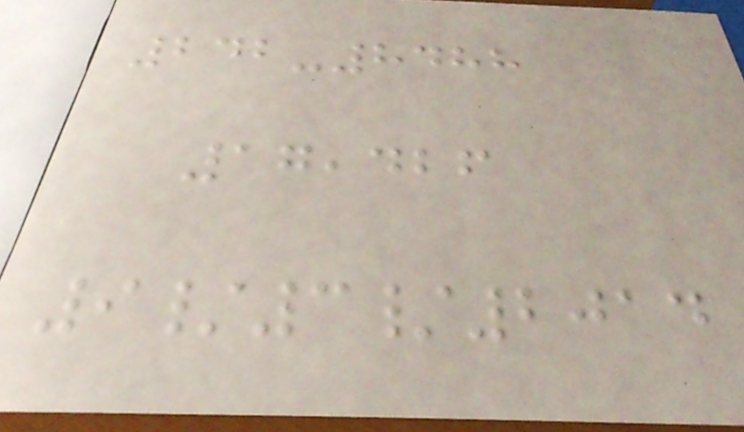242-8488
17,426
9/3/2014
